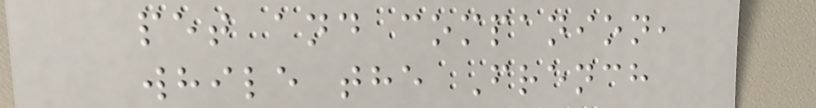pet and companion,
while the French
